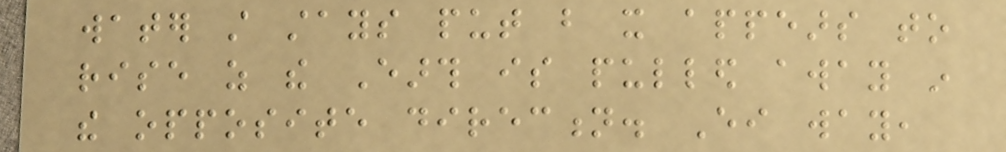water still stays put but it appears to
rise as the Earth is pulled away in
the opposite direction. Either way,
